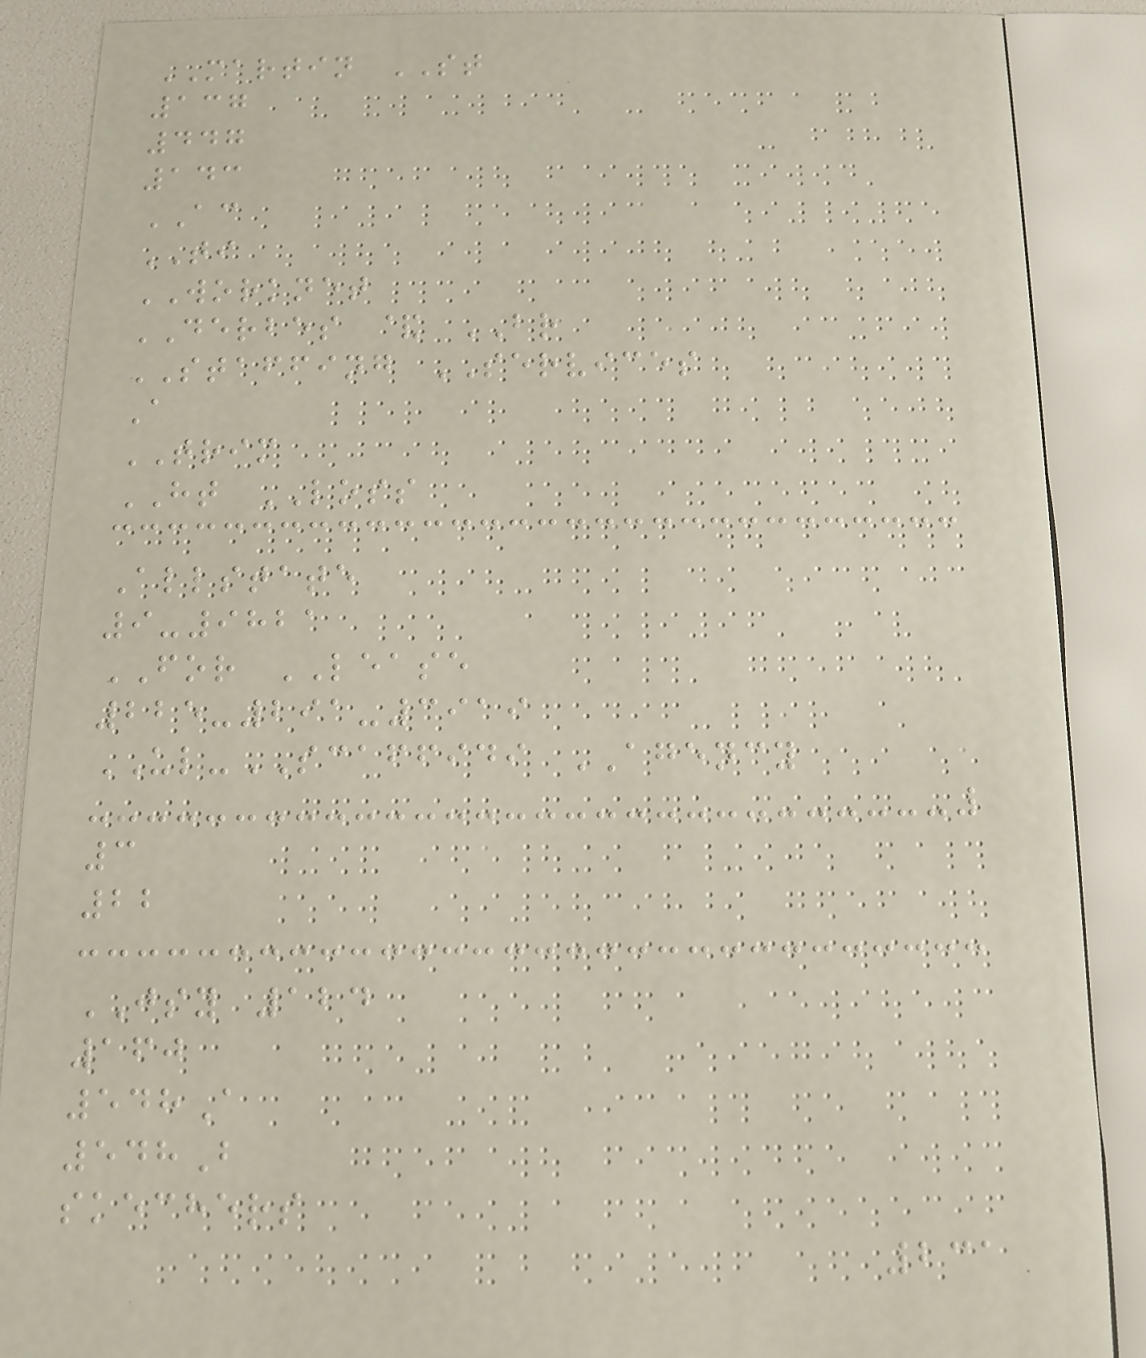MARTIN ST
137
447
143
AC
TI
WORKNET
DERBES & BR
STAFFING SERVICES
A
TRIM
HT LOSS
Allstate
9-9821
FOR LEASE
225-291-3919
UL-SCAFFIDI AGENCY
3
22
JSY 124
160
548A
548B
skechers
231
